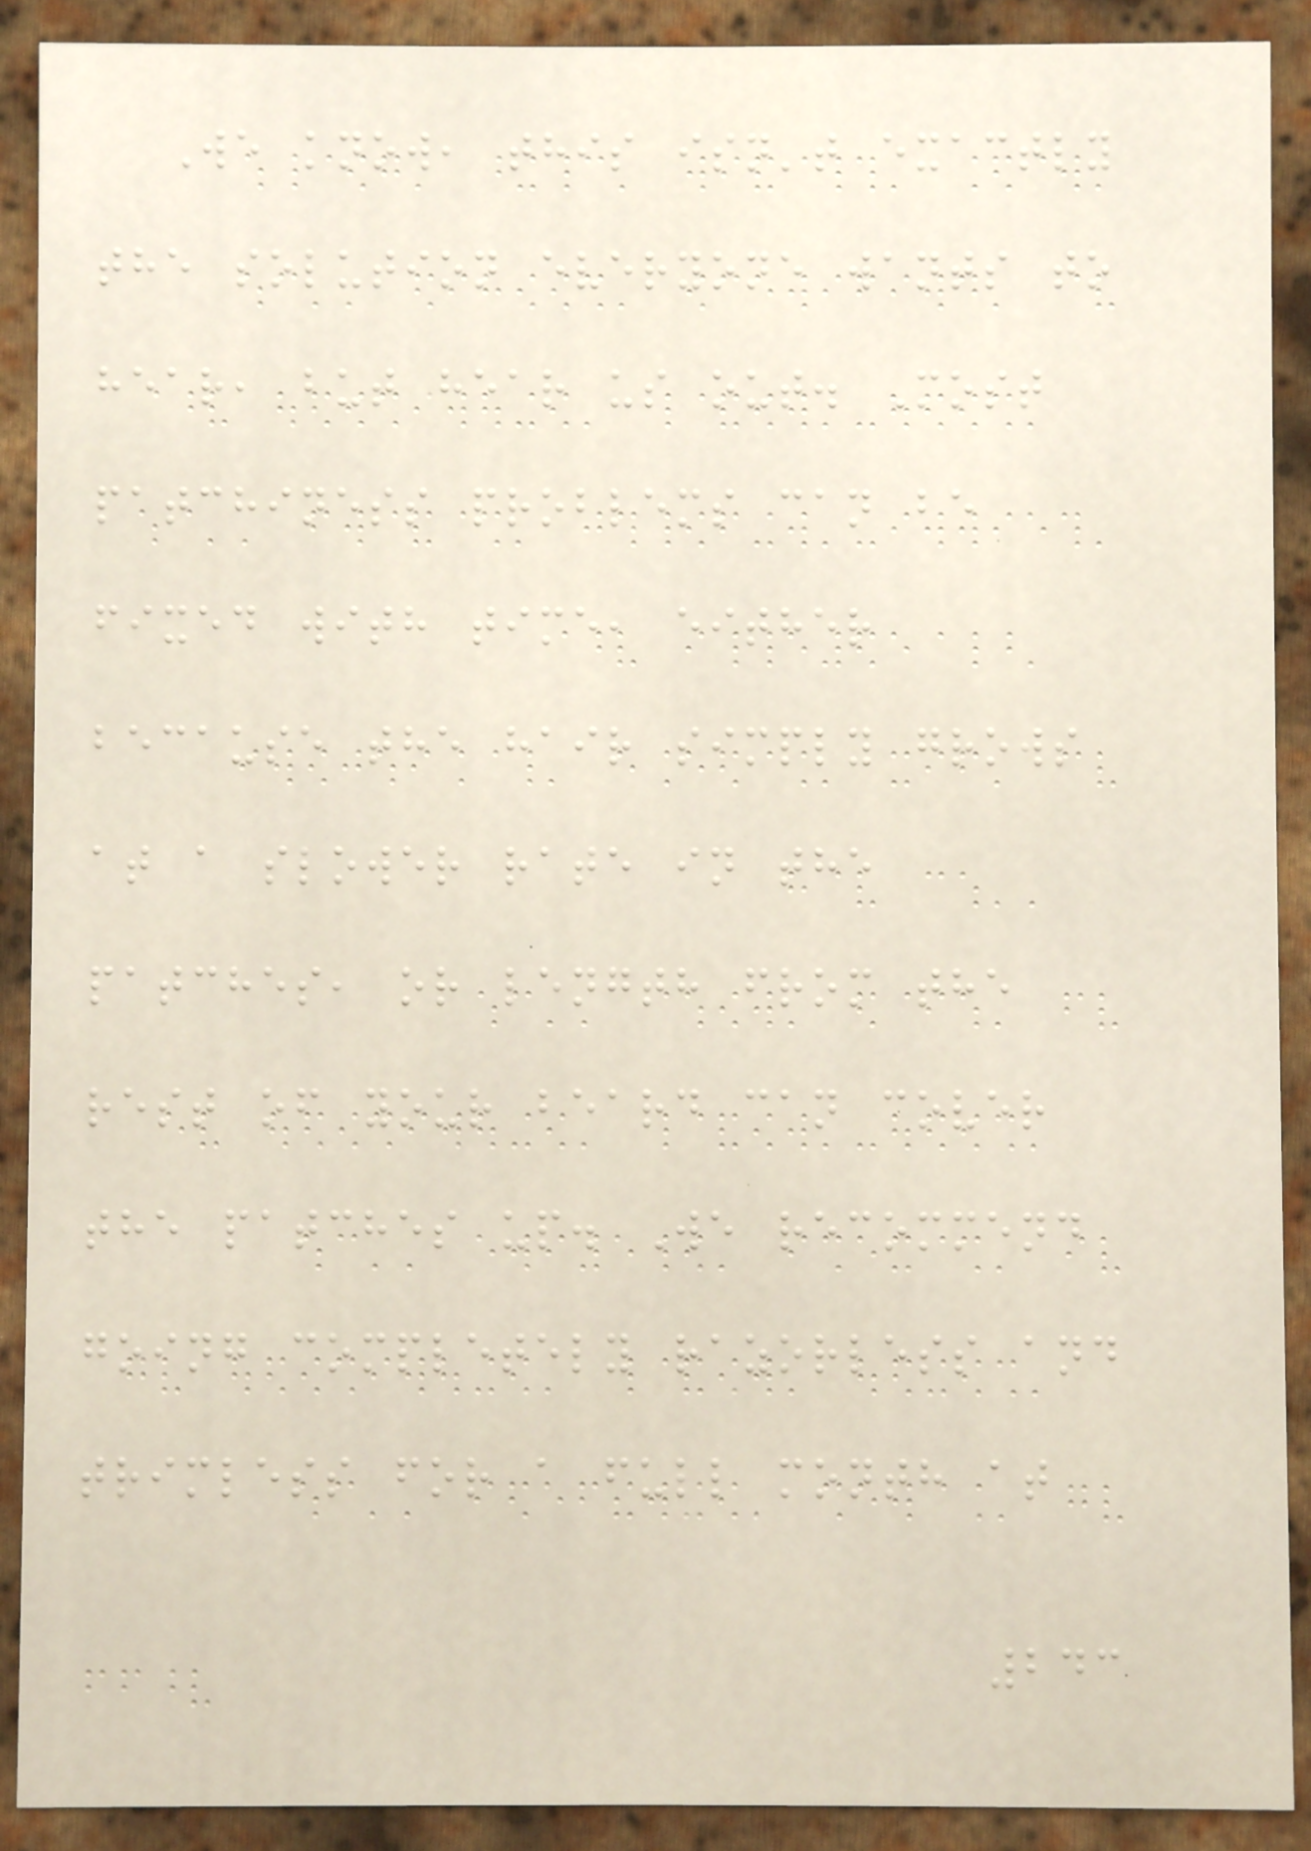We know, this isn't exactly
the solution everyone wants to
hear, but hear us out. Most
patchiness problems can be
fixed with time, either
because the hair simply grows
at a slower rate in the
patches, or length from the
rest of your beard can cover
the patches up. We recommend
going completely razorless and
trimless for a full month at
243
